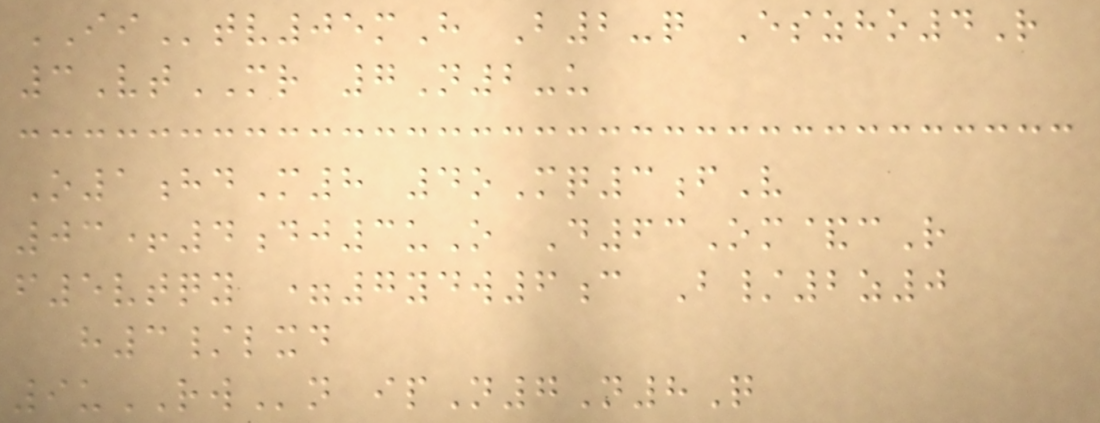IItv05mH B2-q Eszho4R
3VtMR 7N2-u
O1hdM8 4oMq3fV
03+4dj3uO D63Om&cR
f5vtqy =7ydw6c B/2z0
h3/lxd
9uRWn ipN7N8Q
